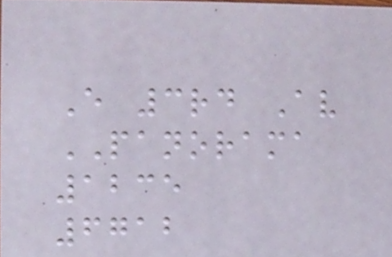E 3rd Av
PANORAMA
1235
6712
